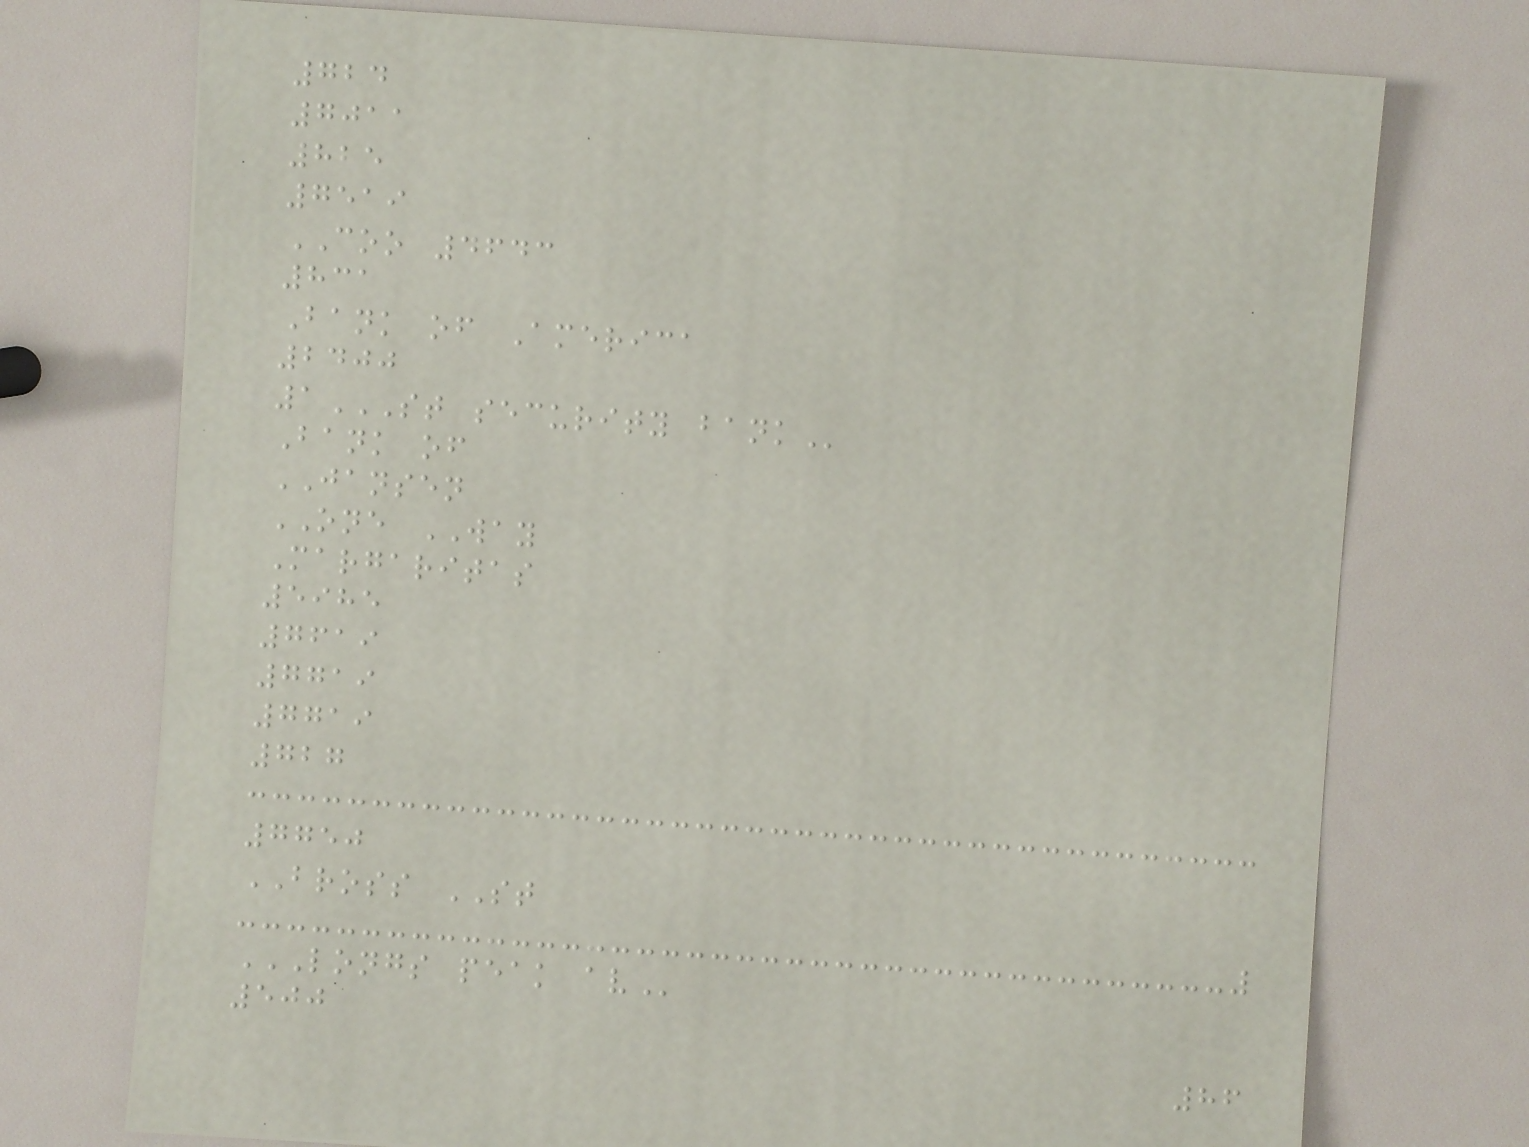724
7011
825
7519
COO 4643
831
Bank of America
2400
1ST SECURITY BANK
Bank of
JANSEN
ONE WAY
Margaritas
5985
7619
7719
7719
727
7750
BROSS ST
LONGS PEAK AV
500
86
